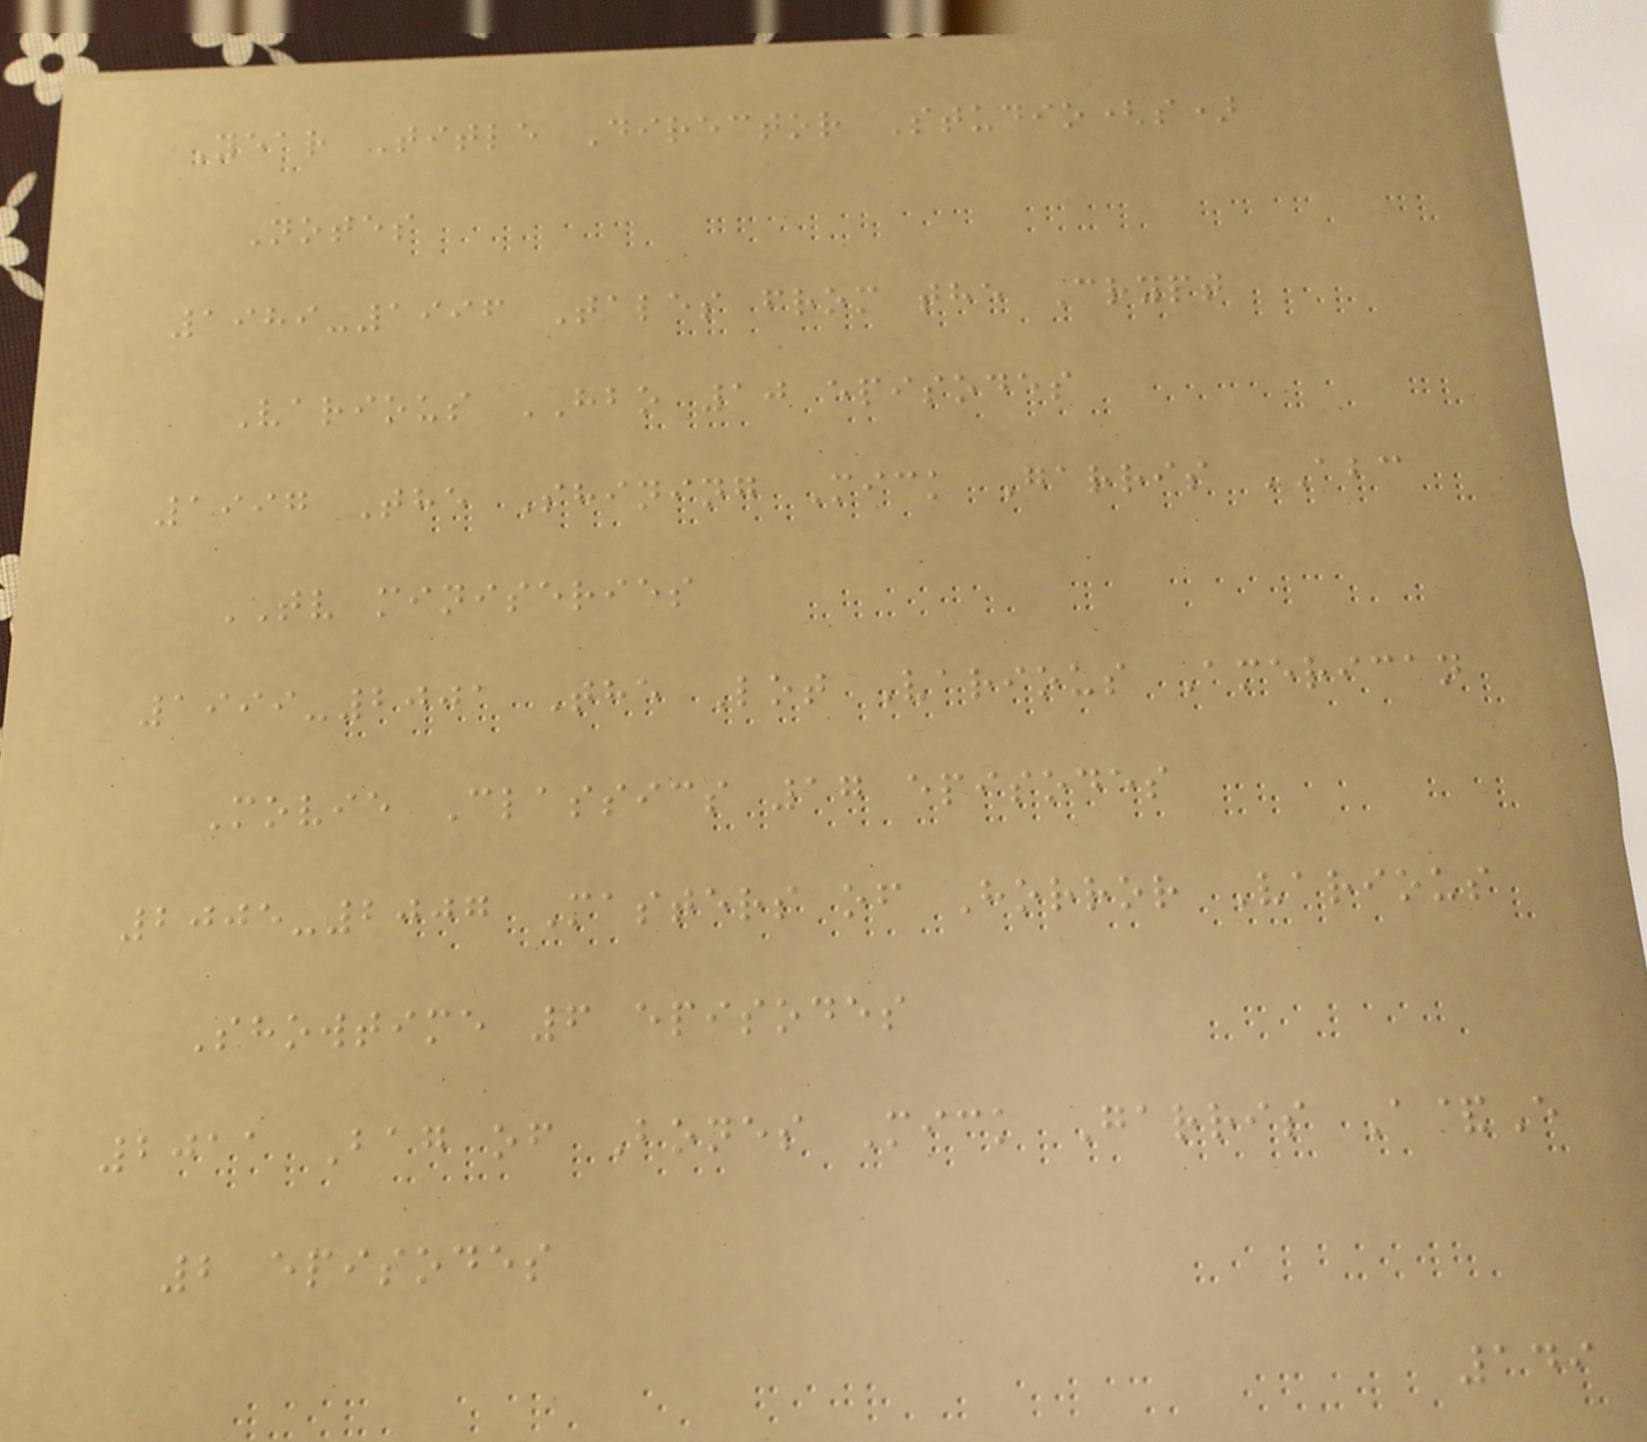Year Title Director Studio(s)
Notes
1989-1996 Tales from the Crypt
Various HBO 10 episodes
1997 The Shining Mick Garris ABC
TV miniseries
1999-2001 The Lot Various American
Movie Classics 17 episodes
2005-2007 Masters of Horror Various
Showtime 6 episodes
2011 Bag of Bones Mick Garris A&E
2 episodes
149
